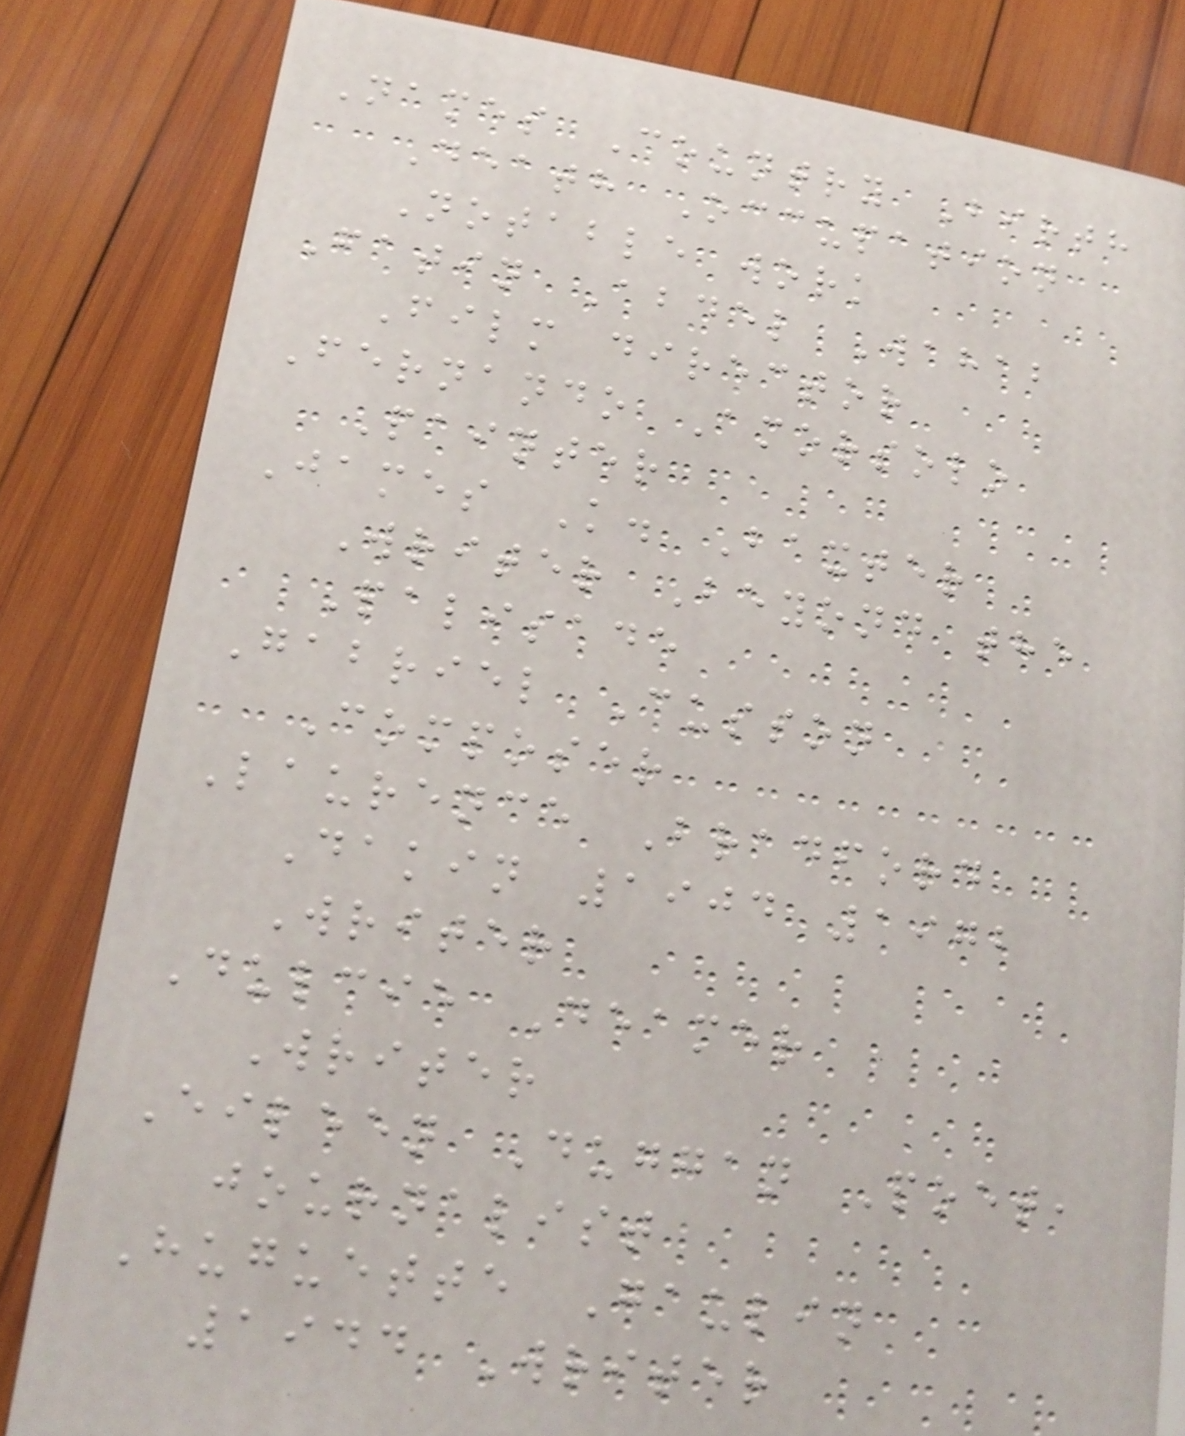Names Country Birth
Death Occupation
Notable work
Fatin Abdel Wahab
Film director
Fernando Amorsolo
Painter
James K. Baxter
Writer Beyond the
Palisade
Gabriel Cusson
Composer
Laurence Bradford
Dakin 1904 1972
Writer
Dulcie Deamer
Writer
Eileen Duggan Poet,
journalist
Huguette Gaulin
1944 Writer
